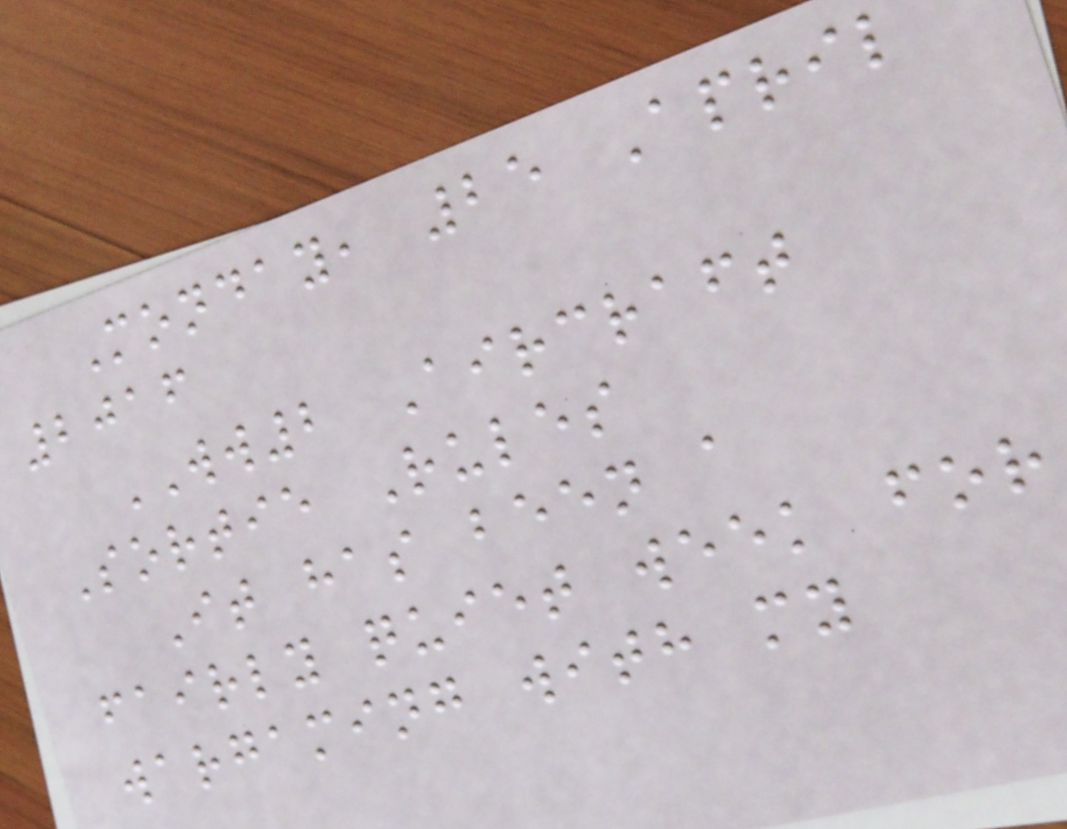Monday, 25 April
2016
WW2 Aircraft
Sortie Rules
It has been a
fairly quiet week for
wargaming with my
